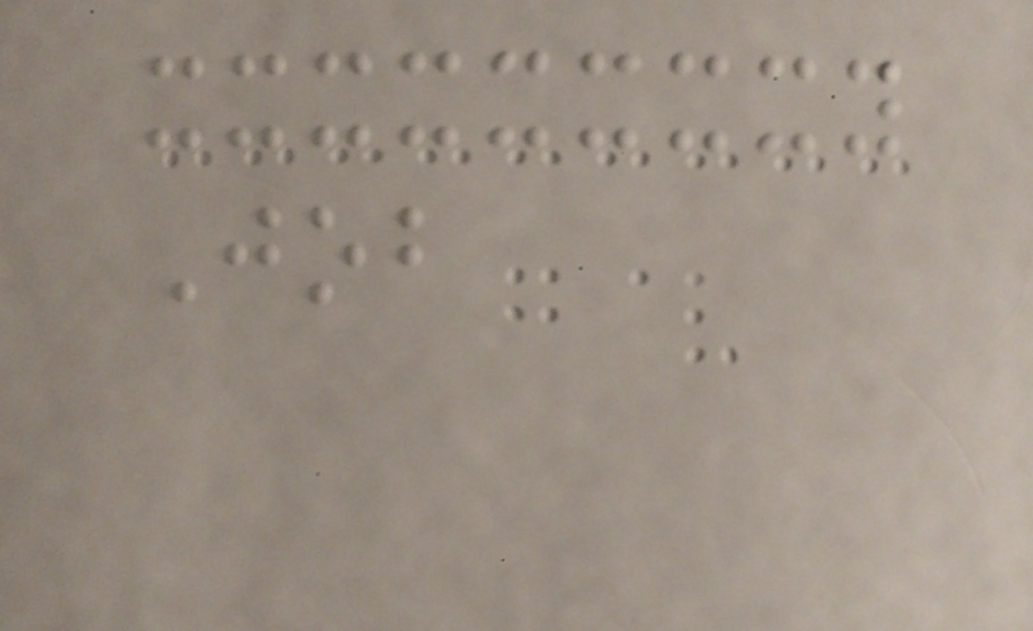Job
